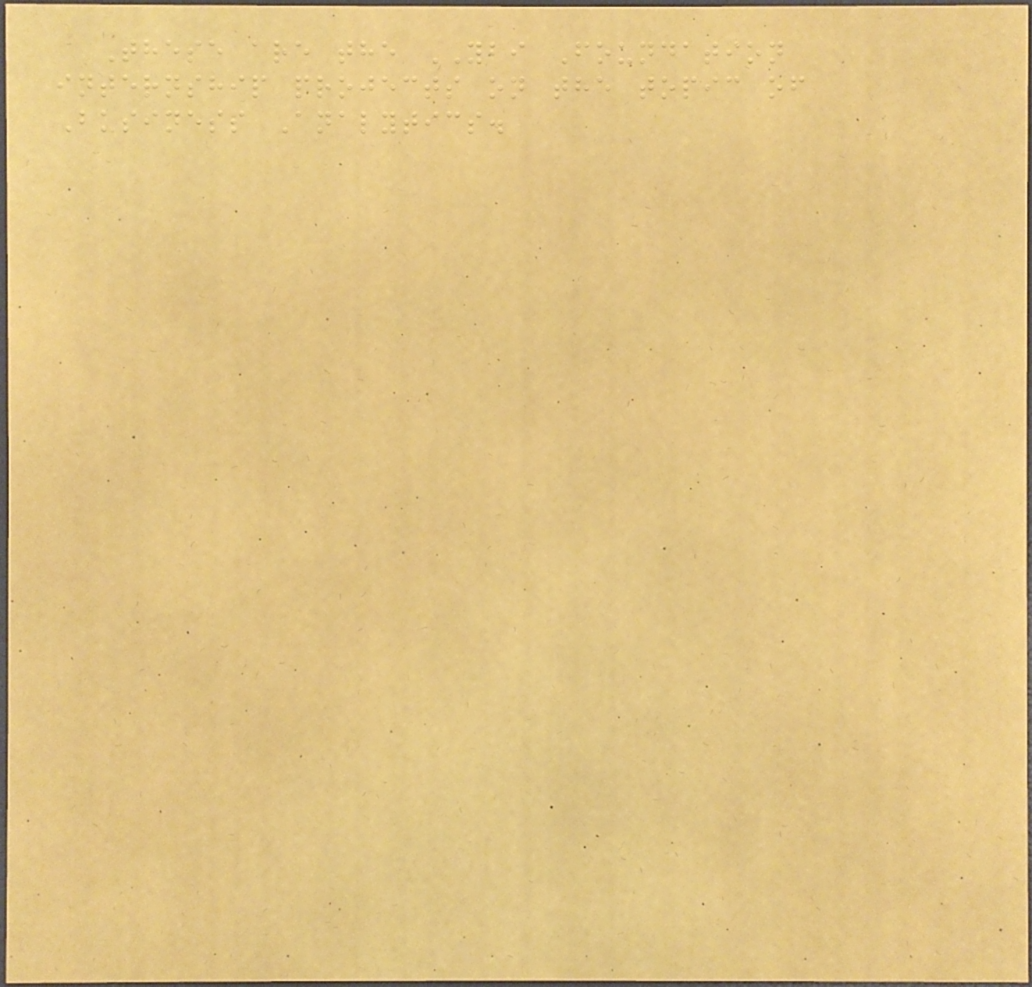These are the YBI Foundation
internship projects on the topic of
Business Analytics.
